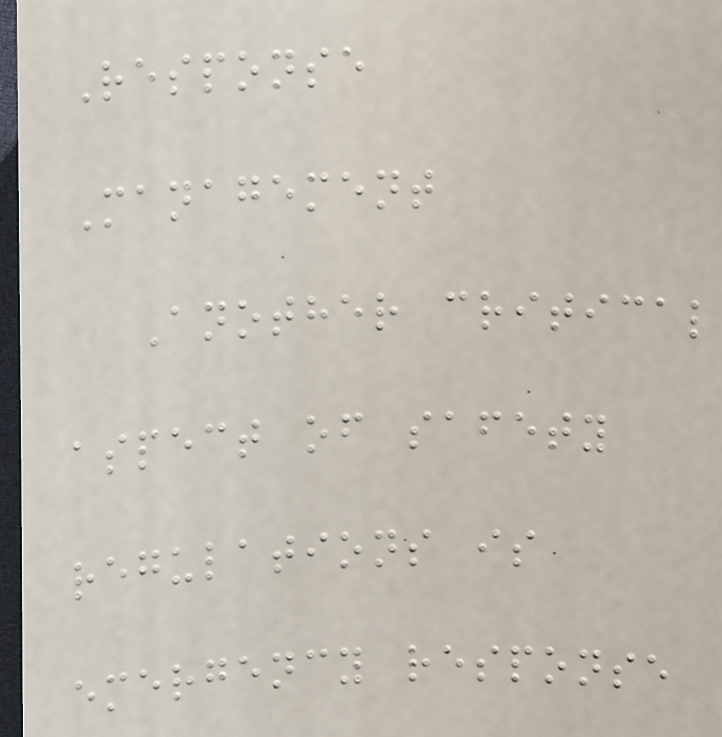Response
Management
Another critical
aspect of safety
regulations is
emergency response
